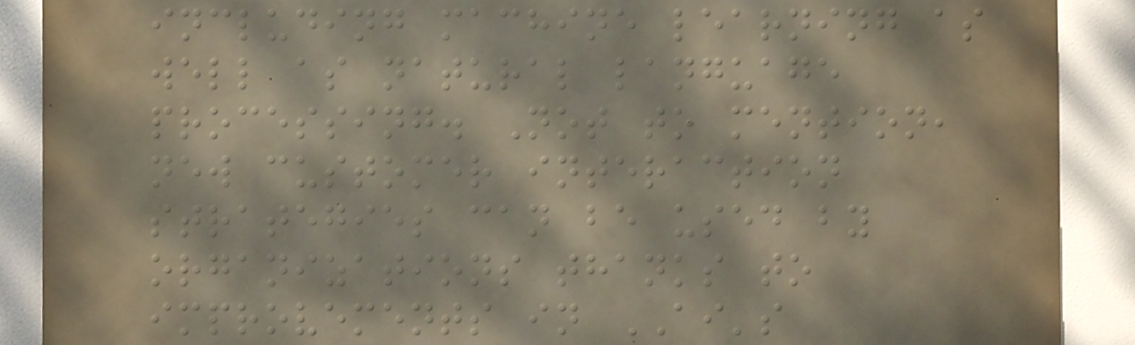including machine learning as
well as natural language
processing. Not to mention,
new customer interaction
strategies can be used by
organizations thanks to
improvements in AI's
